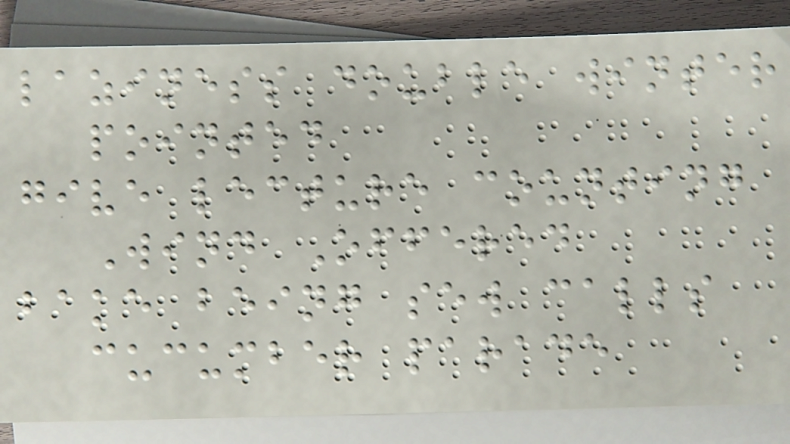laziness double winter
pointed
give lecture counting
Wind Offered
bake being sew calls
cucumber parade
